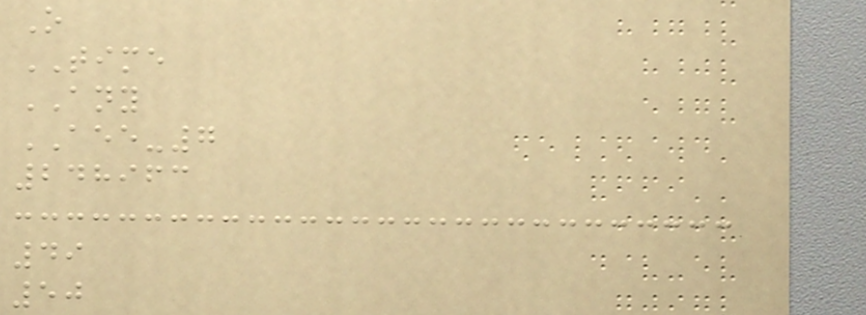O
TIME
ANY
AEE-7
248963
49
50
